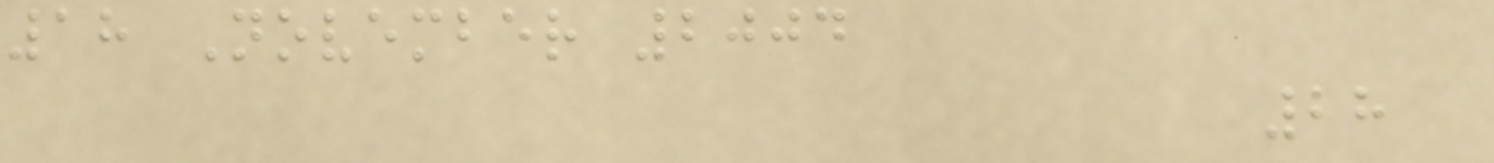18 November 2004
28
